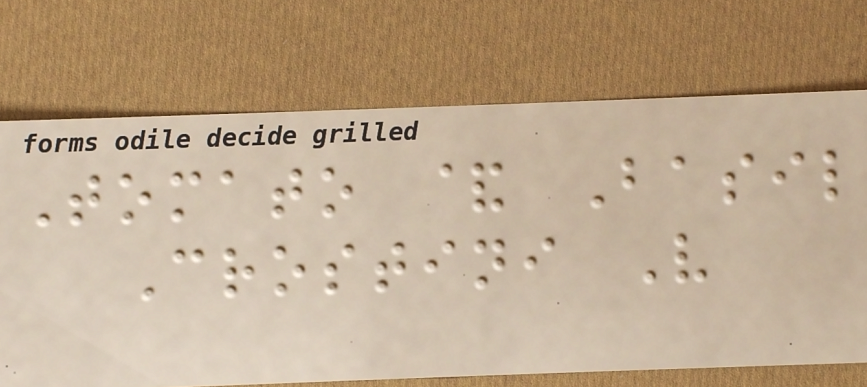Tomato & Basil
Crostini V
